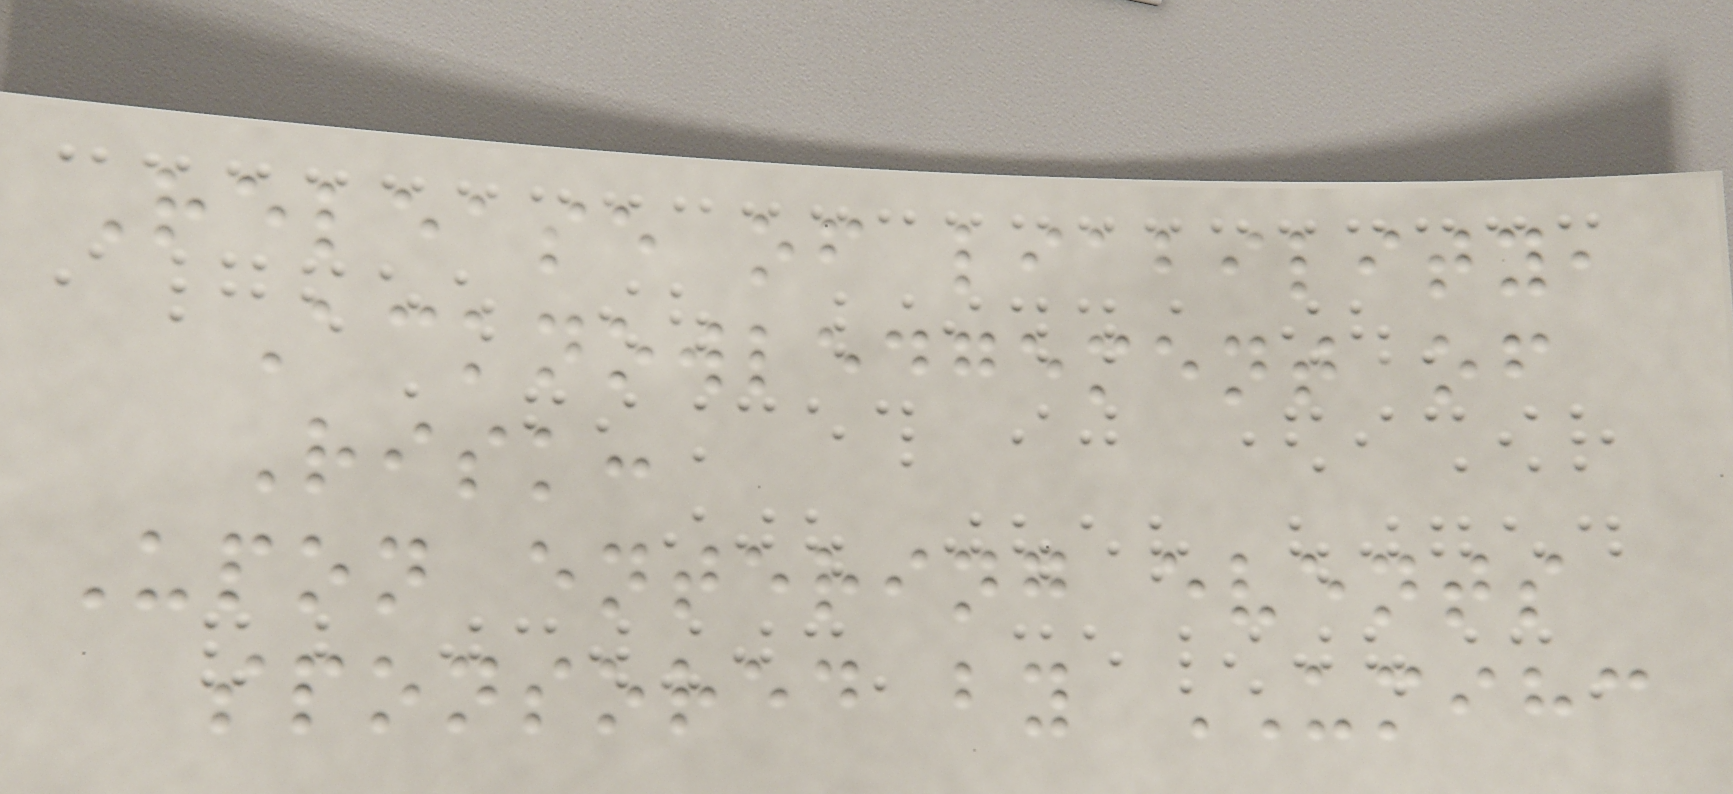Release of liability,
Acknowledgement of
Risk:
Upon entering events
sponsored by UMIHC
